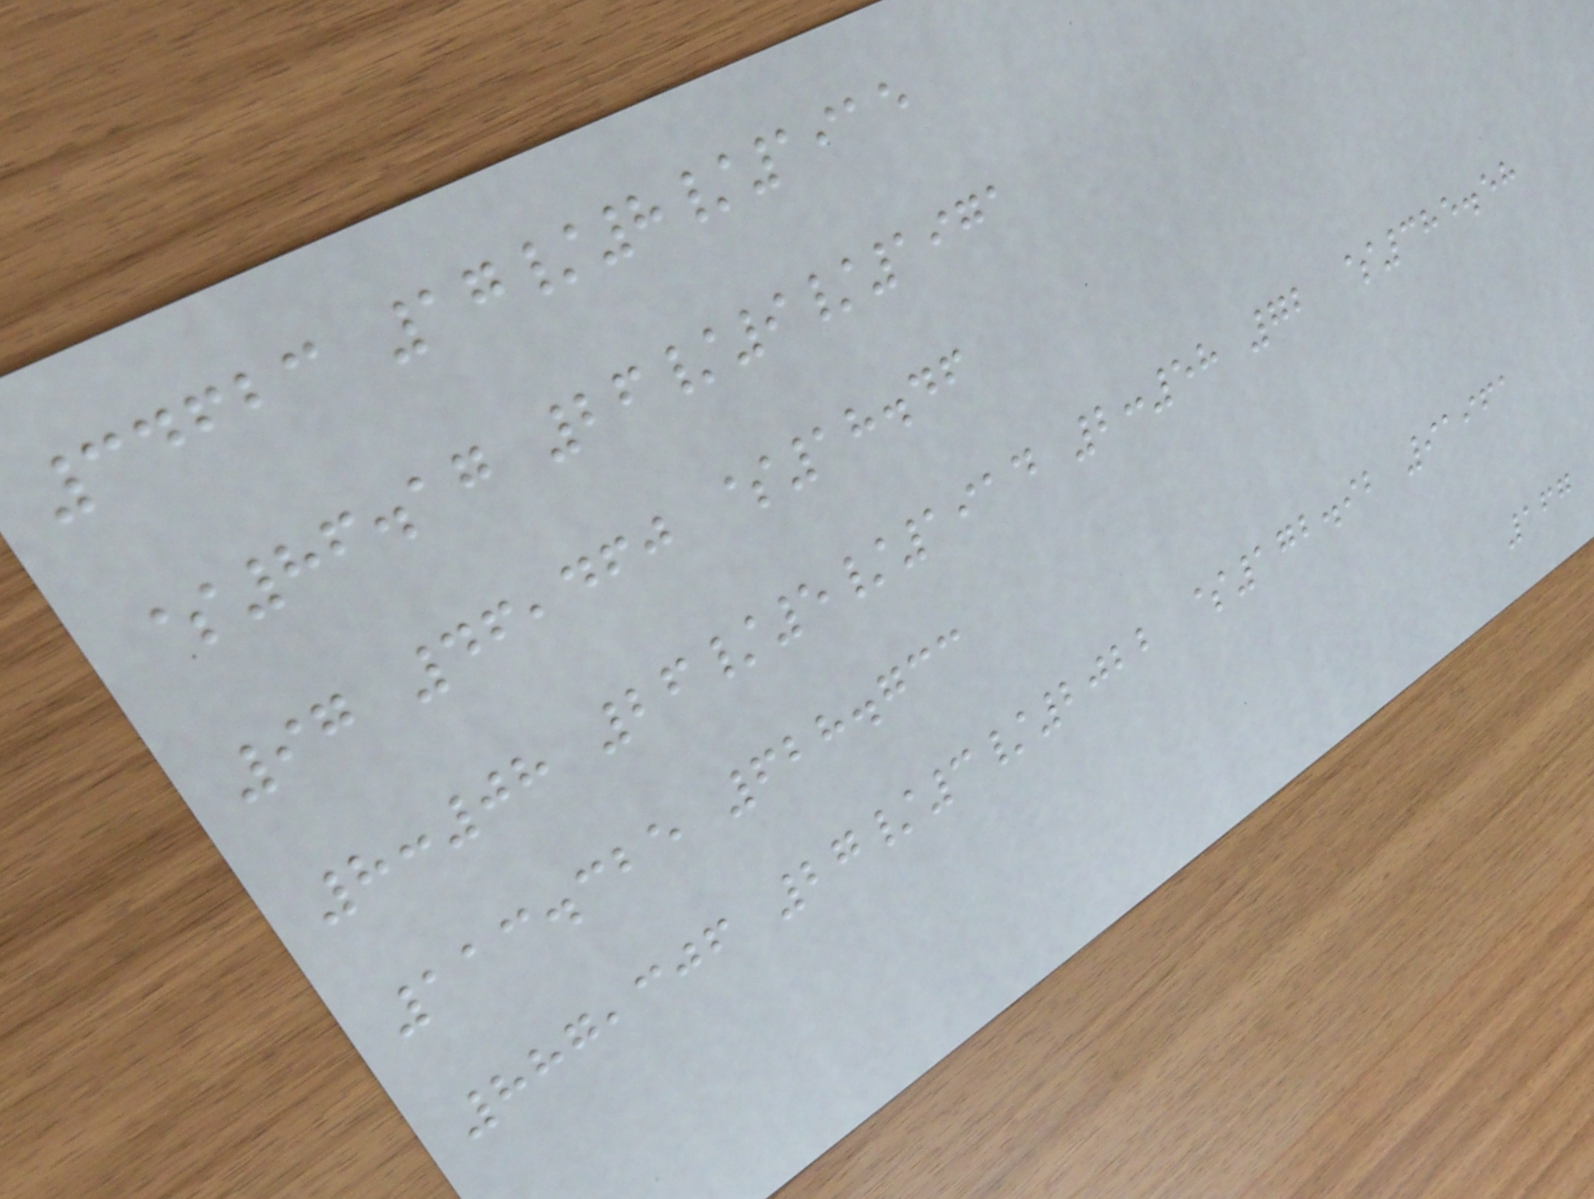34623 17/8/1915
$86.17 26/9/1971
97 46,460 $18.46
8:08 26/5/1914 2:58 72 $385.58
113.325 628.733
887,306 27/3/2022 $172.92 91961
167
